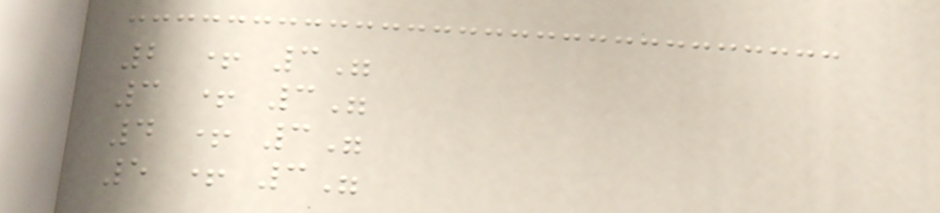2 + 3"
3 + 3"
4 + 3"
5 + 3"
